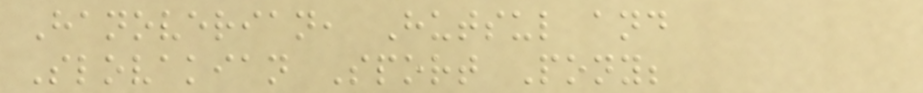Hanoverian, Hutsul and
Slovakian Sport Pony;
